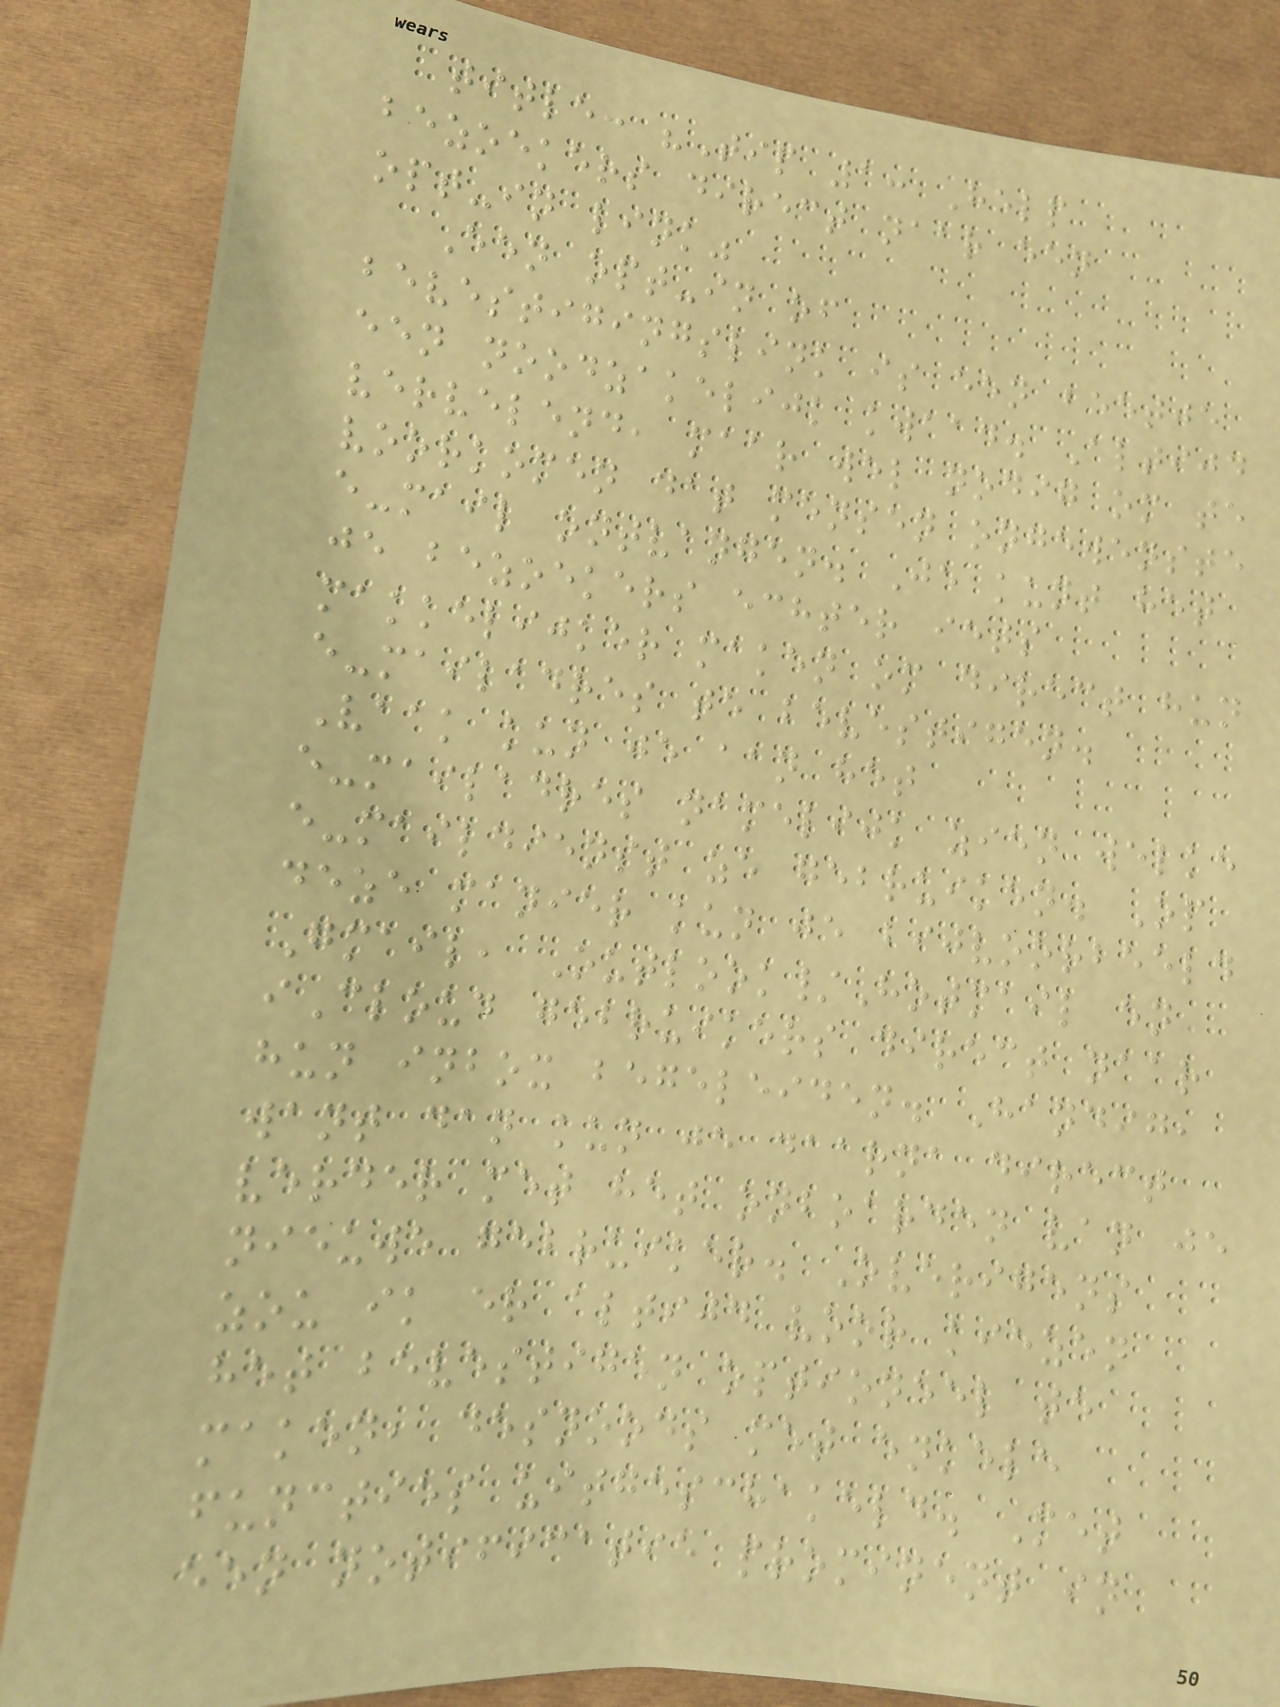title: "Tip 1: Help
bezoekers direct naar een
opt-in link"
Een opt-in of
bevestigingslink is een beetje
een noodzakelijk kwaad. Altijd
vervelend, maar wel nodig om te
voorkomen dat mensen ongewenste
e-mail ontvangen. Je kunt het
je bezoekers echter iets
makkelijker maken om direct hun
e-mailadres te bevestigen.
Vaak kun je aan het
e-mailadres namelijk zien welke
e-maildienst ze gebruiken. Op
deze manier kun je bijvoorbeeld
Gmail, Outlook/Hotmail en
iCloud gebruikers direct naar
hun inbox begeleiden. Handig,
want dan kun je daarna direct
verder met het onboarden van je
nieuwe gebruiker. Overigens
zou ik er altijd voor kiezen
het bevestigen optioneel te
maken, desnoods met enkele
functies uitgeschakeld. Met
een notificatie prominent in
